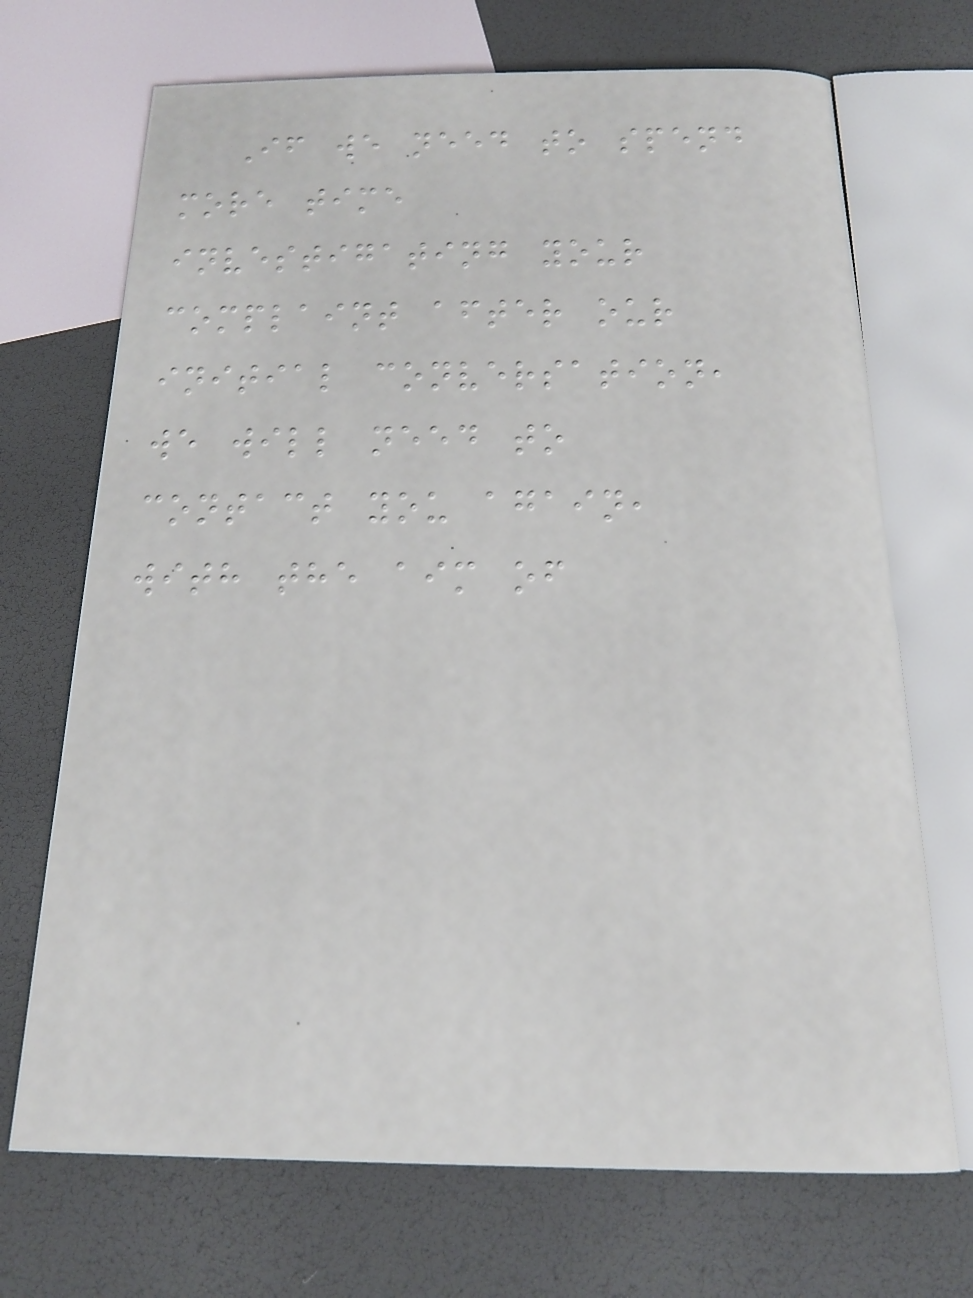If we need to spend
more time
investigating your
complaint after our
initial conversation,
we will need to
contact you again,
with the aim of
